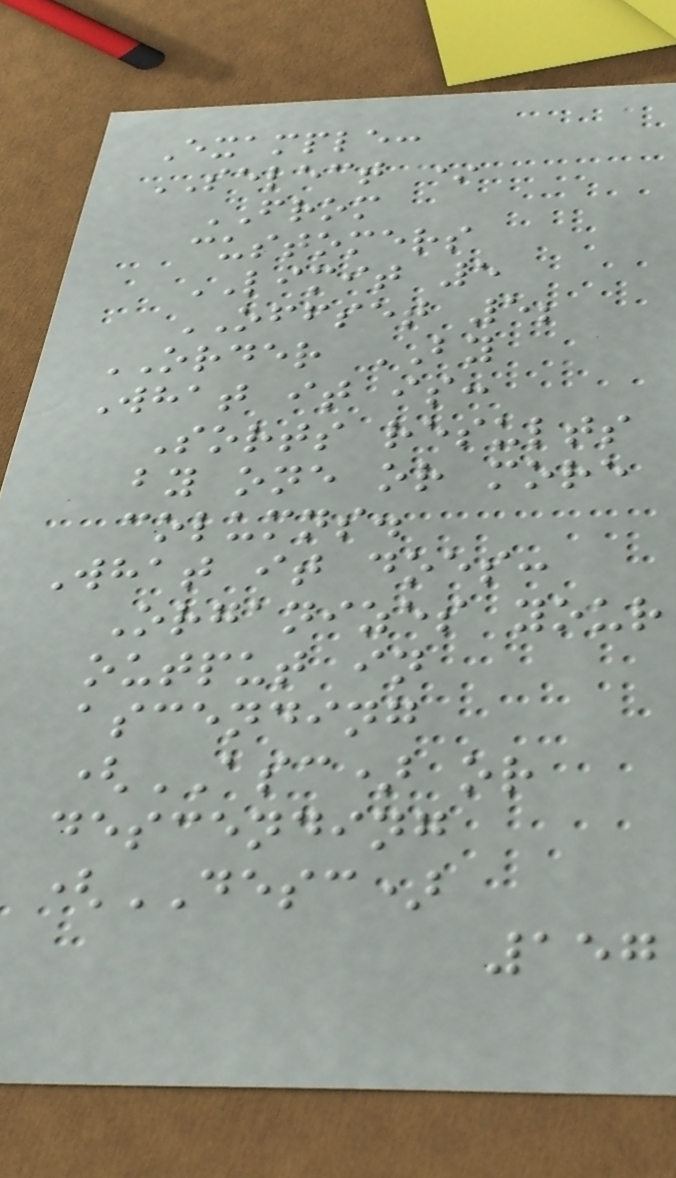Example:
SELECT *
FROM
customers
LIMIT 5
OFFSET 5;
ORDER BY
What it is:
Sorts results
by one or more
columns.
What it does:
Organizes your
output in
ascending
(ASC) or
descending
(DESC)
157
